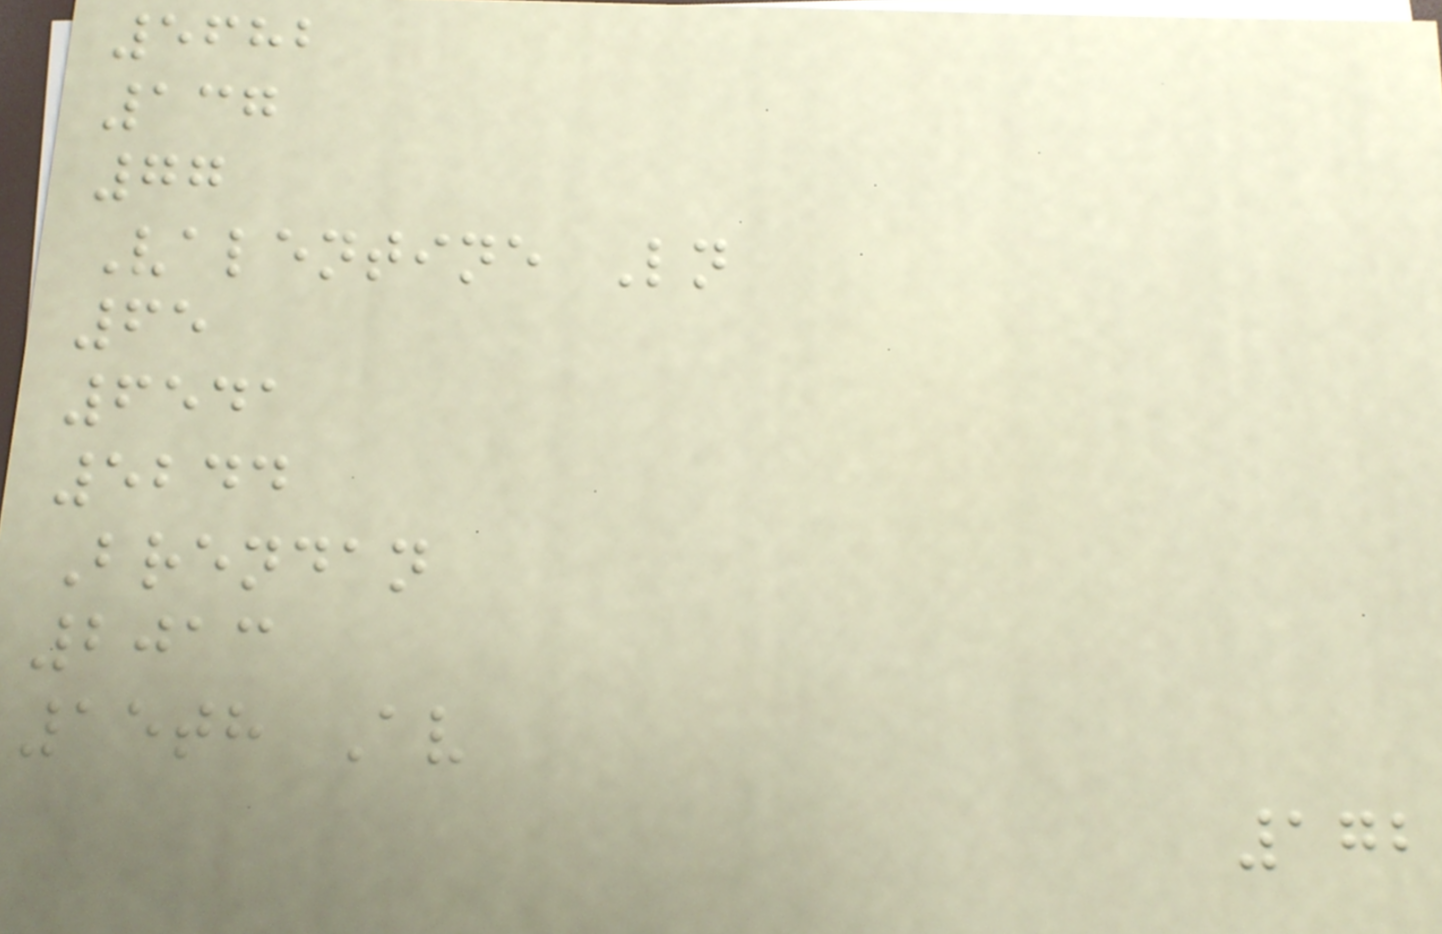5682
137
77
Valentine Ln
65
6541
5244
Brendan
2013
15th Av
172
